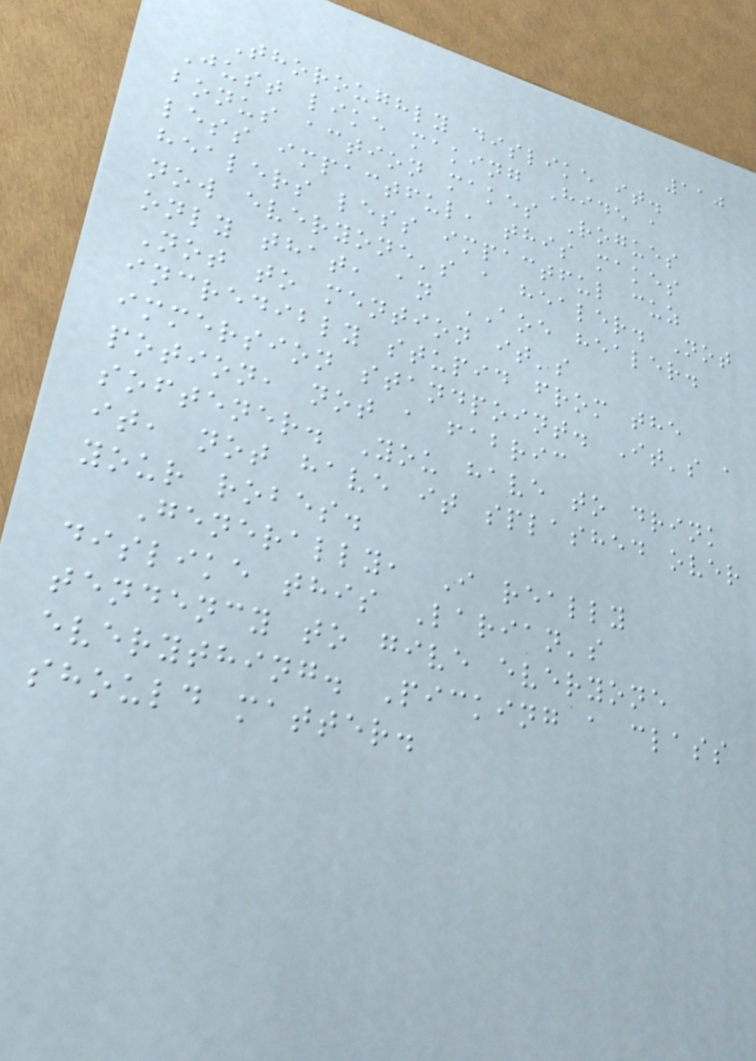110
Thoroughly dislike it.
Just like making Hide a
bonus action makes Rogues
less impactful, this makes
healers less impactful cuz
now everyone's a healer. Not
only that, an AOE healer.
Not to mention it's
incredibly stupid from the
immersion standpoint. It's a
potion, not a fabric
softener. You have to drink
it, not have it splashed over
your robes.
Generally, I really
dislike this Larian's
tendency to give everyone
everything. Picking a class
should matter.
